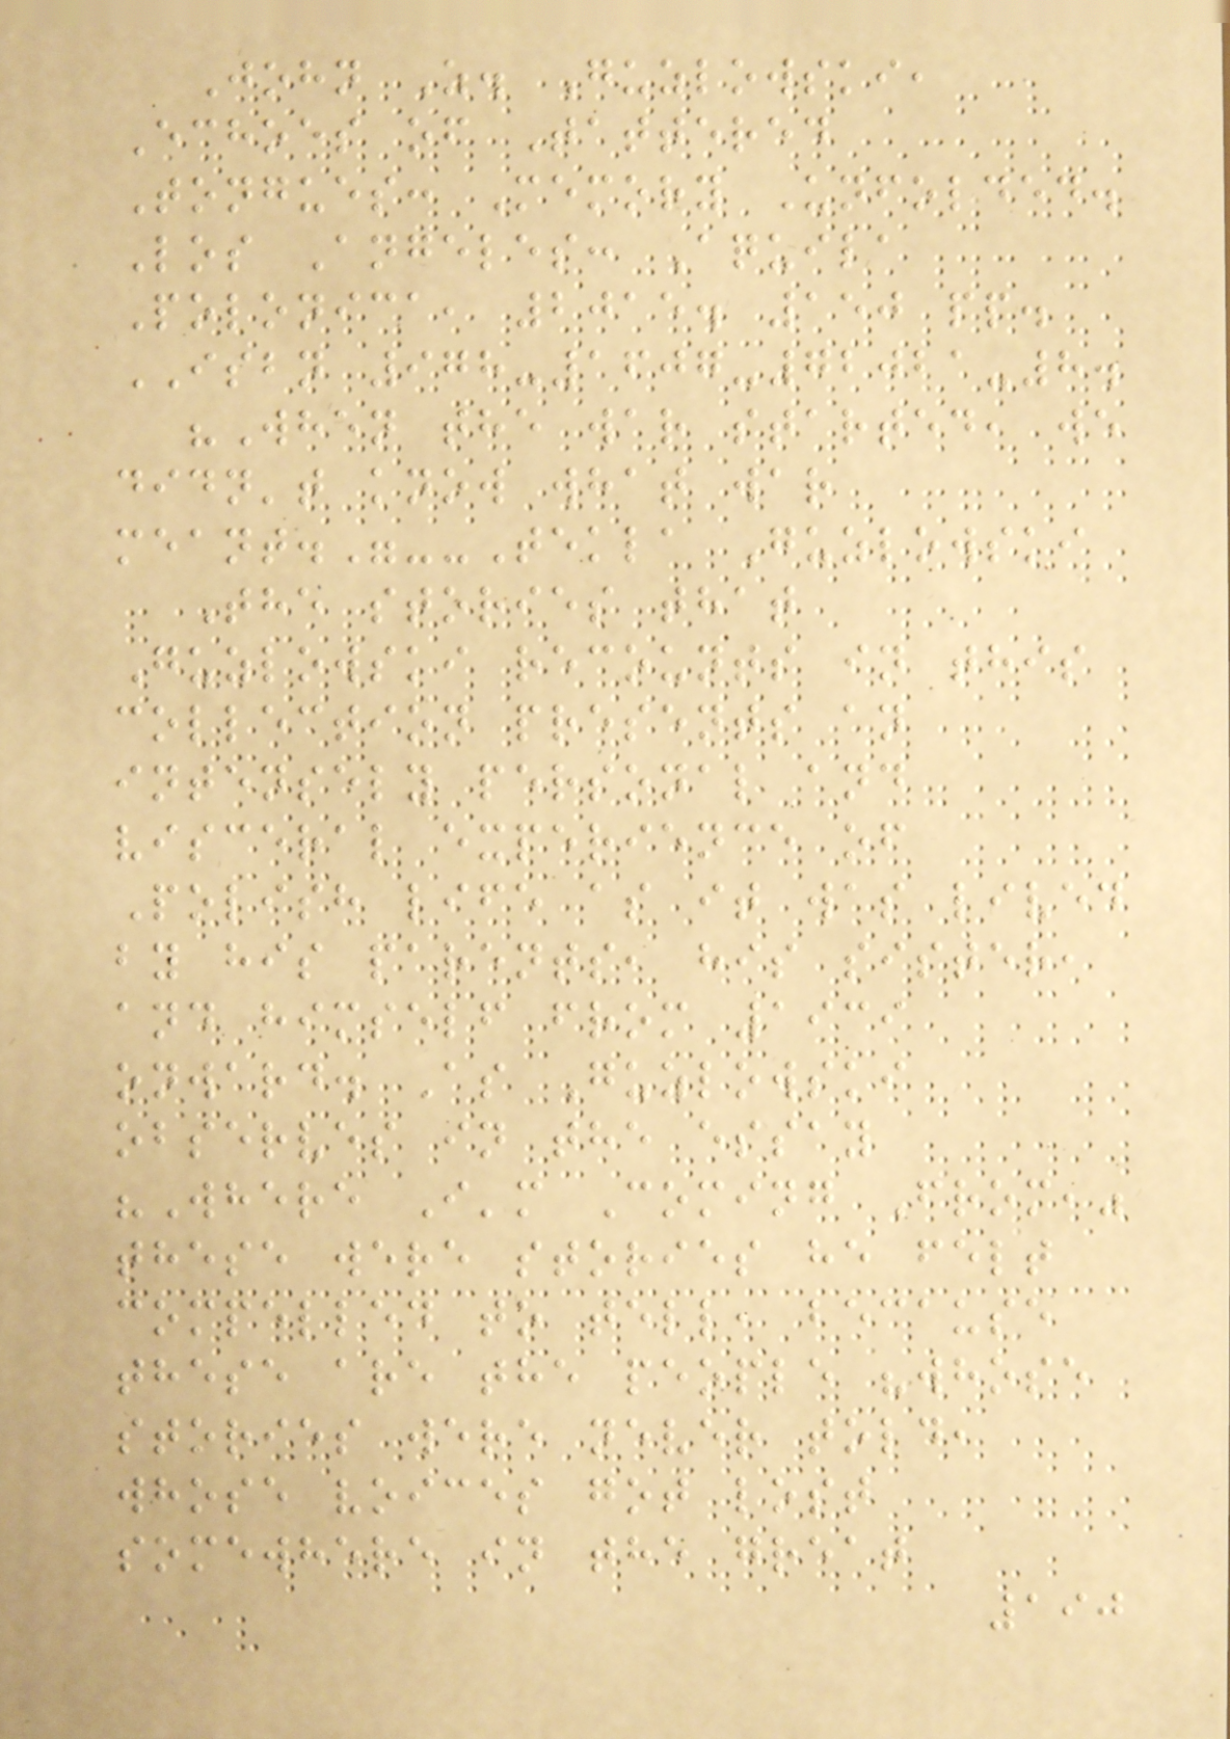John Z. Guzlowski,
Echoes of Tattered
Tongues: Memory Unfolded.
Los Angeles: Aquila
Polonica, 2015. 150 pp.
ISBN 978-1607-72021-8.
"When the war started, we
didn't know what war
meant."--Tekla Guzlowski
The stories that
Guzlowski recounts in this
collection presents an
intensely personal and
visceral experience of
Polish life as it was lived
by his parents, his sister,
and himself from 1939
onward. As Guzlowski
observes in the essay
"Where I'm Coming From,"
these were stories he felt
compelled to tell, because
these are the people "whose
stories were never told,
whose voices got lost
somewhere in the great
190
